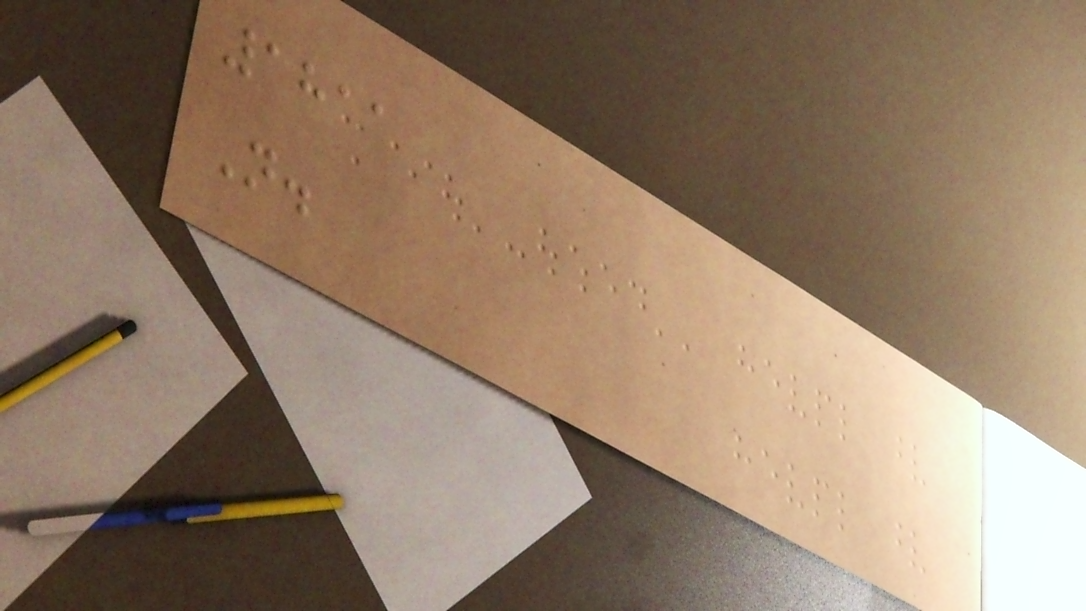1811
N.
